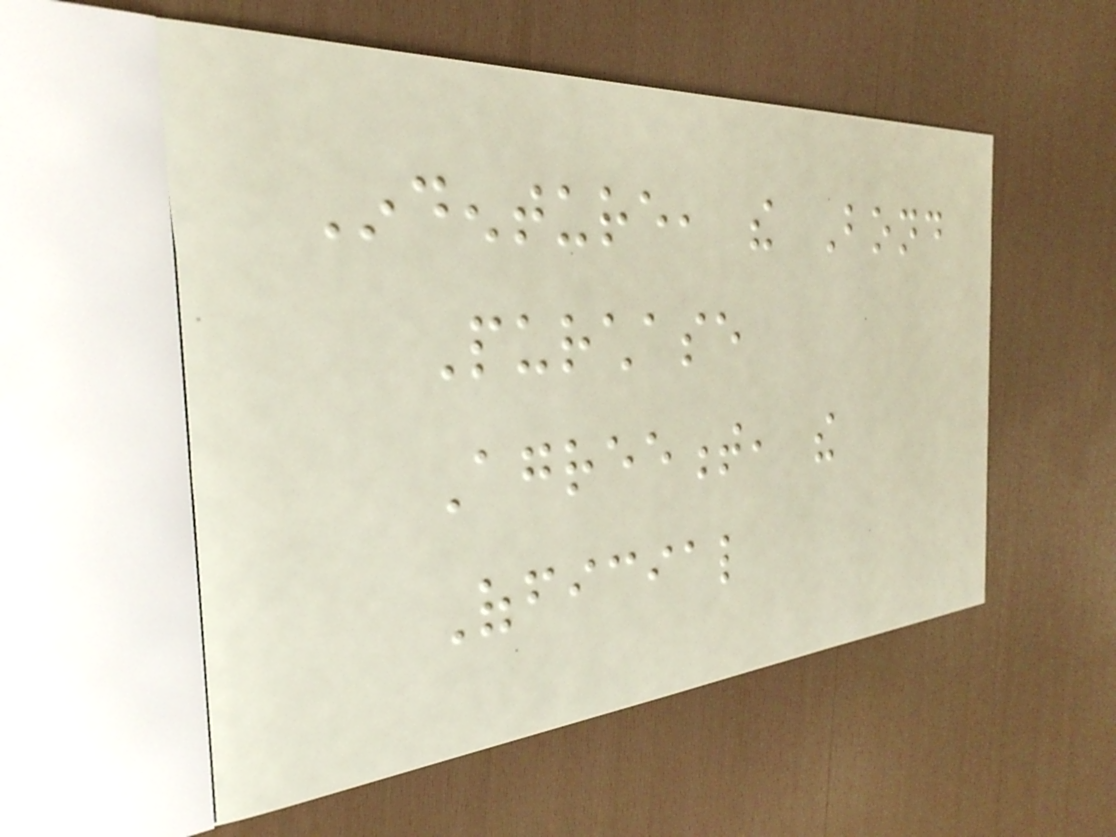Indenture, the Bond
Purchase
Agreement, the
Official
